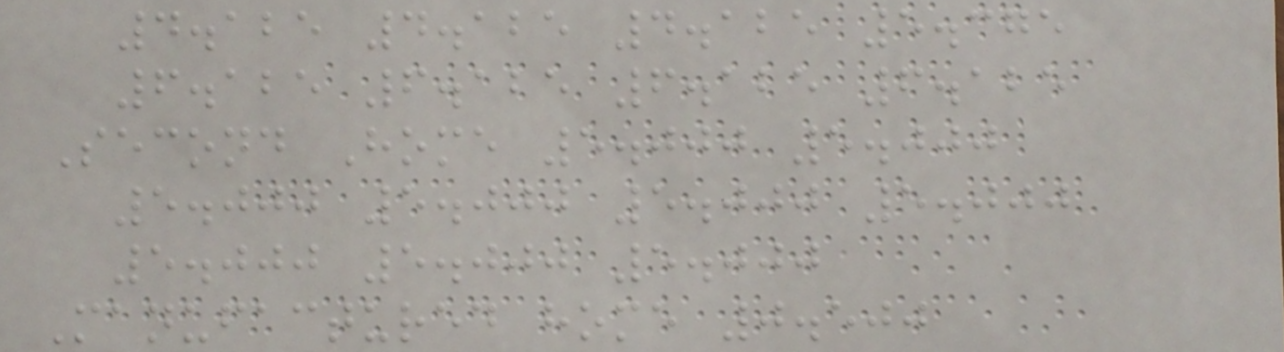4.125 4.125 4.125 5.375
6.125 6.125 6.125 6.125
Second Home 5.000 5.000
5.000 5.000 5.000 5.000
5.000 5.000 5.000
Manufactured home 0.500
